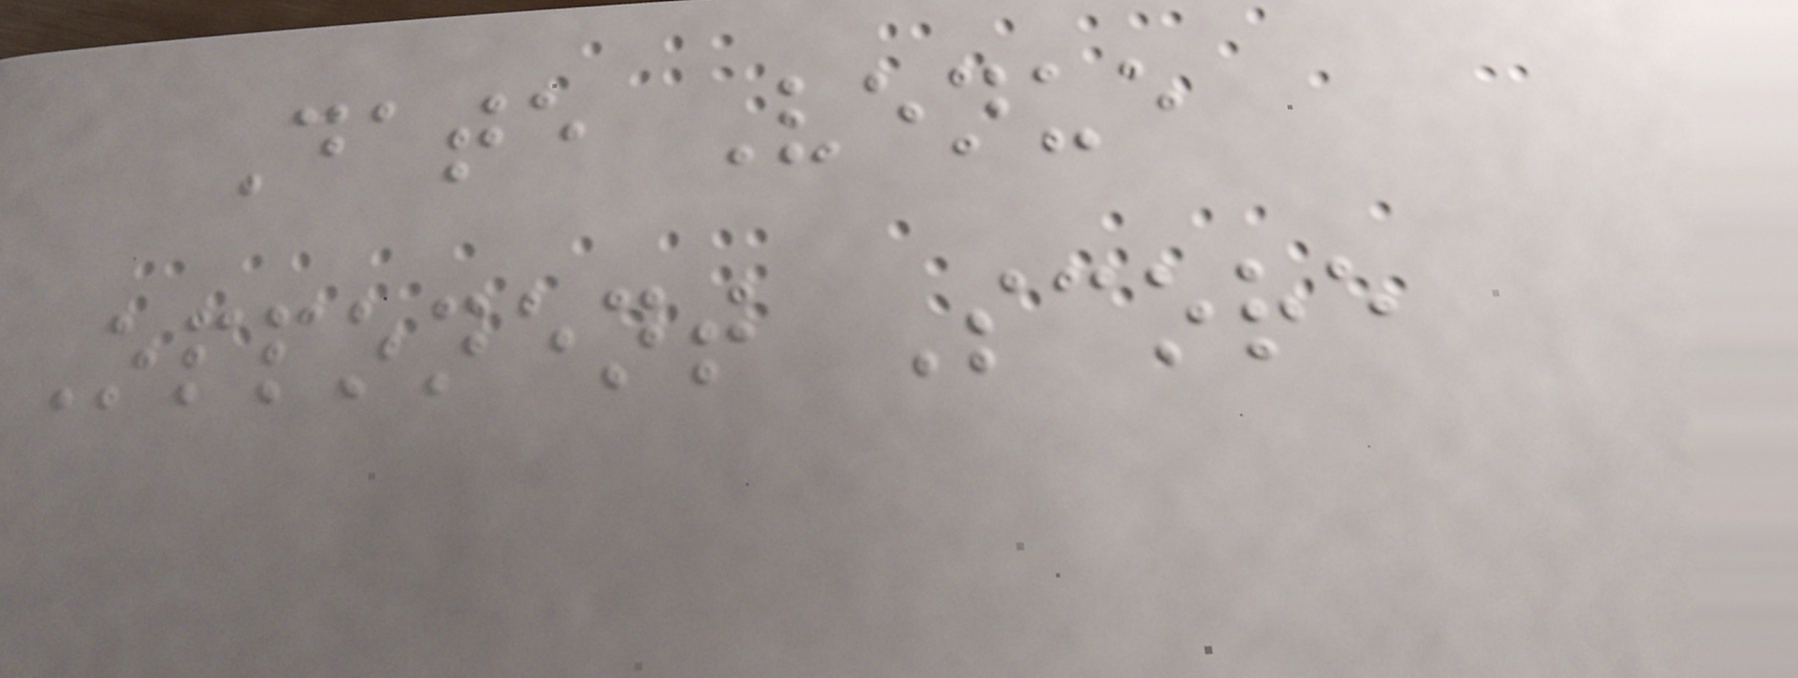Date Venue
Opponent Score
